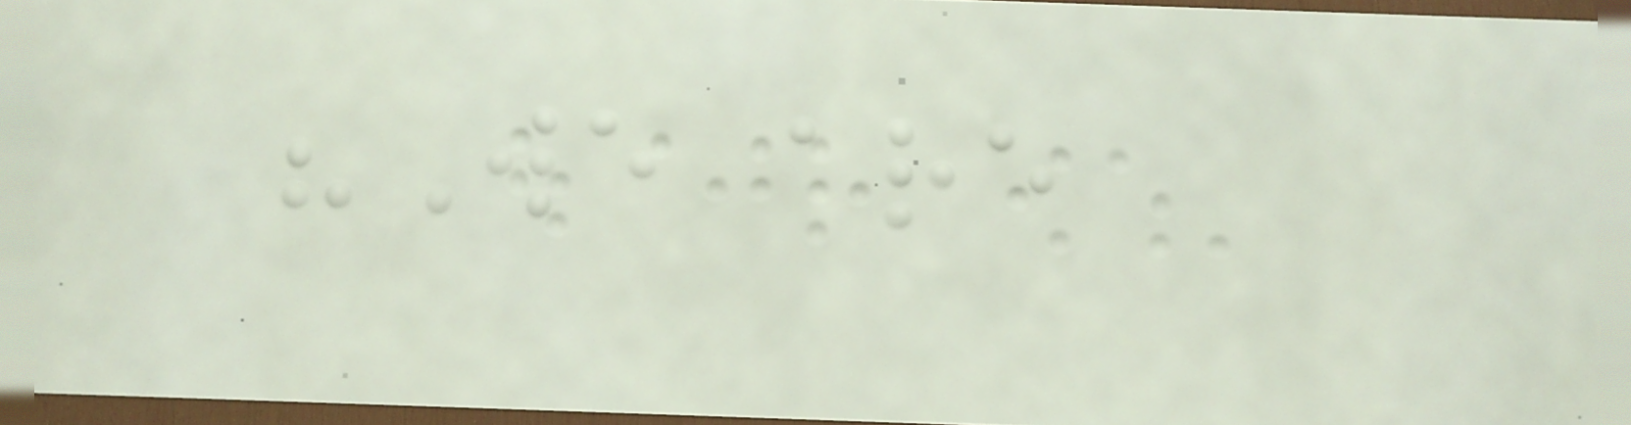"We are
